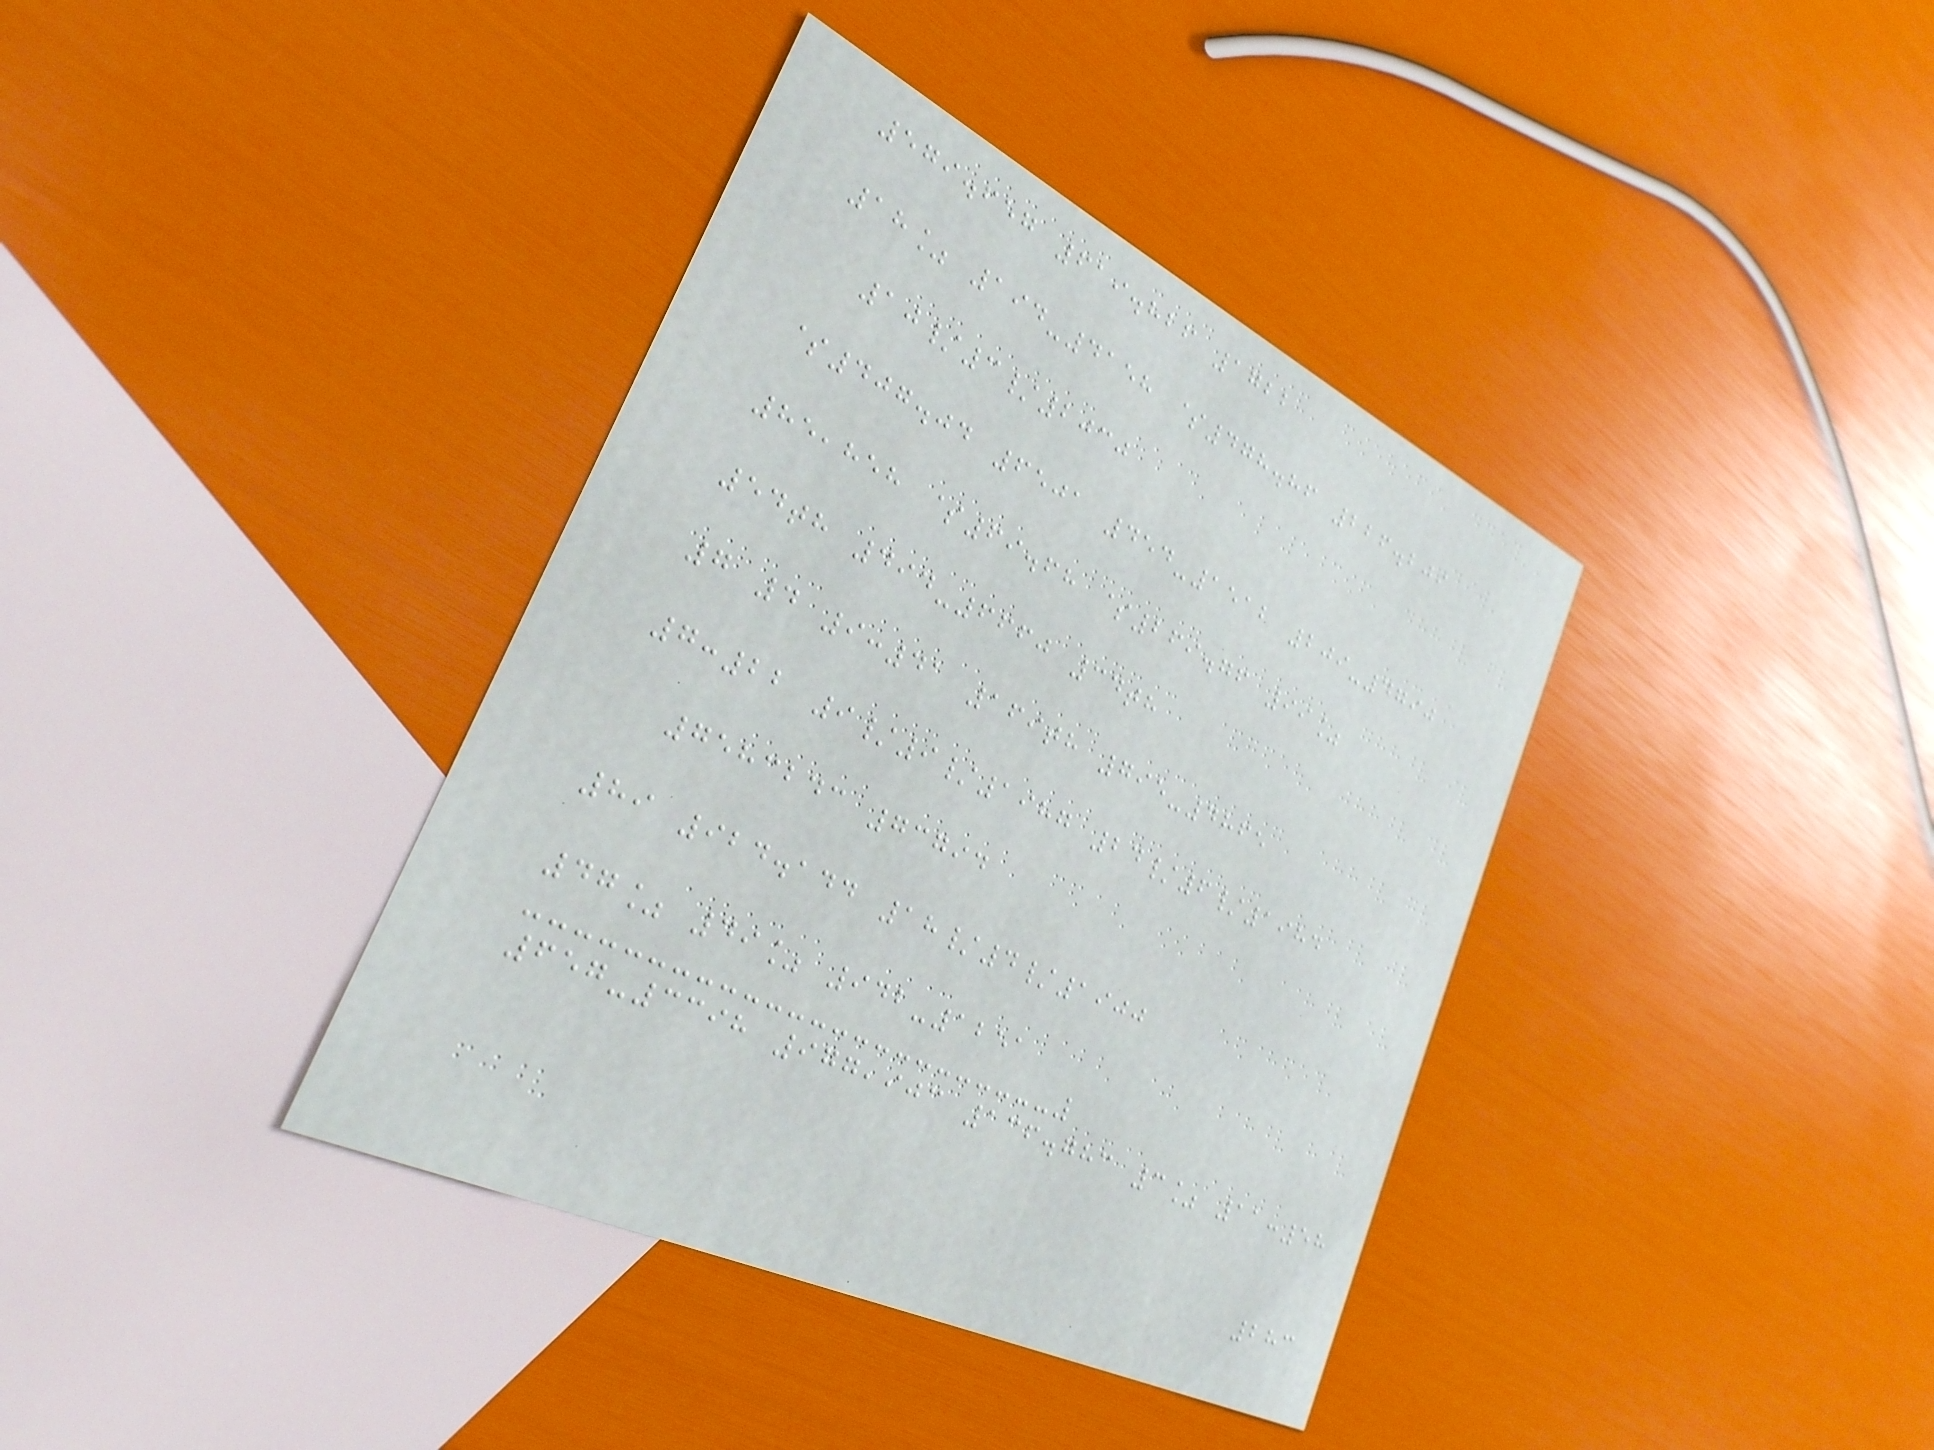579.657 619.826 1722
18% 194-4158 $478.86 226.209
10/3/2030
$407.04 6501 454-1512 209-4790
85,858 $69.68 $269.76 99%
54th 494-6660 34th
7 4 9:41 169th 795-4865
7:22 9/9/1987 24/6/1984
7583243 73794
89 924.144 18/4/1900
47% 49% 942-1251
657-3398 977,903 136.783 3% 11:58
283
